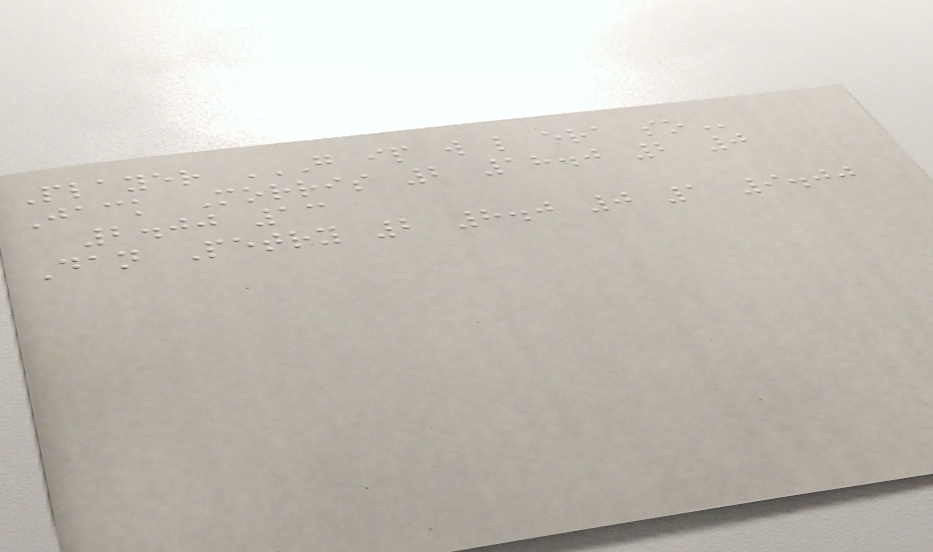Player G IP W L ERA SO
Jack Morris 2 18.0 2 0
2.00 13
Dan Petry 2 8.0 0 1 9.00
